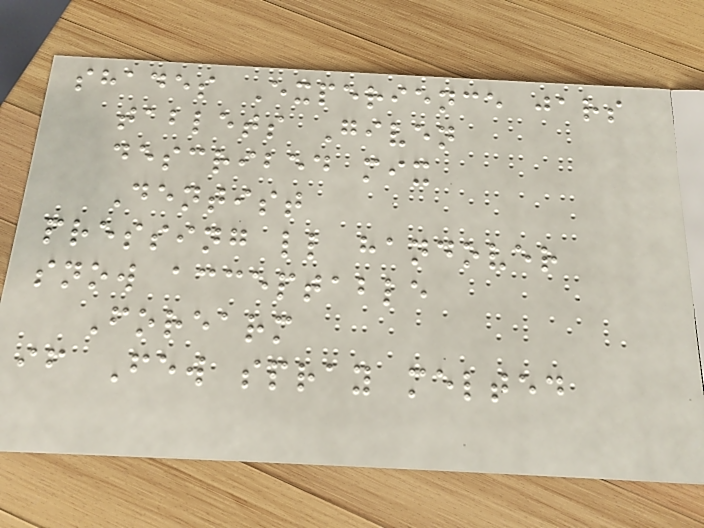shades Experience jars
tablets Given
described mix
Dentist
pressing ll handover
snow acceptable
Forearm
if Few spray melted
